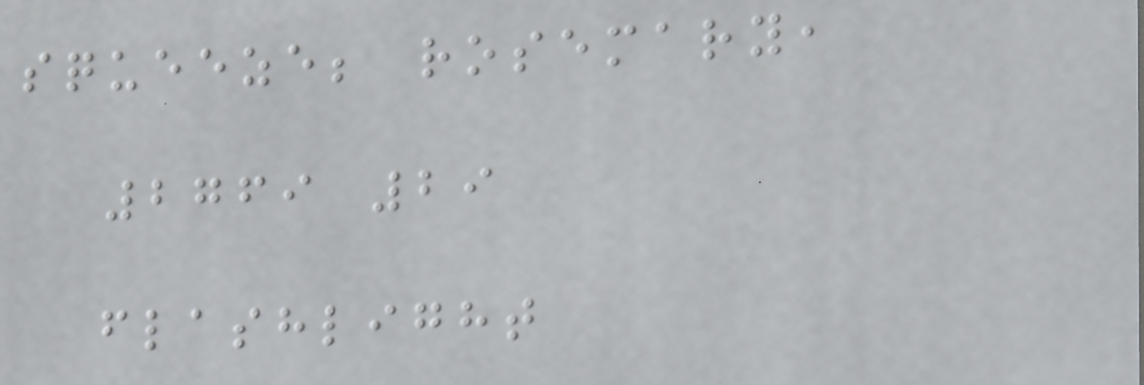squeeze; rosemary,
2769 29
flashlight
